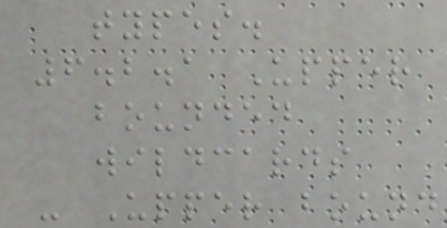types.
6.2.1 Upper
bounded
wildcards
- Upper bound
